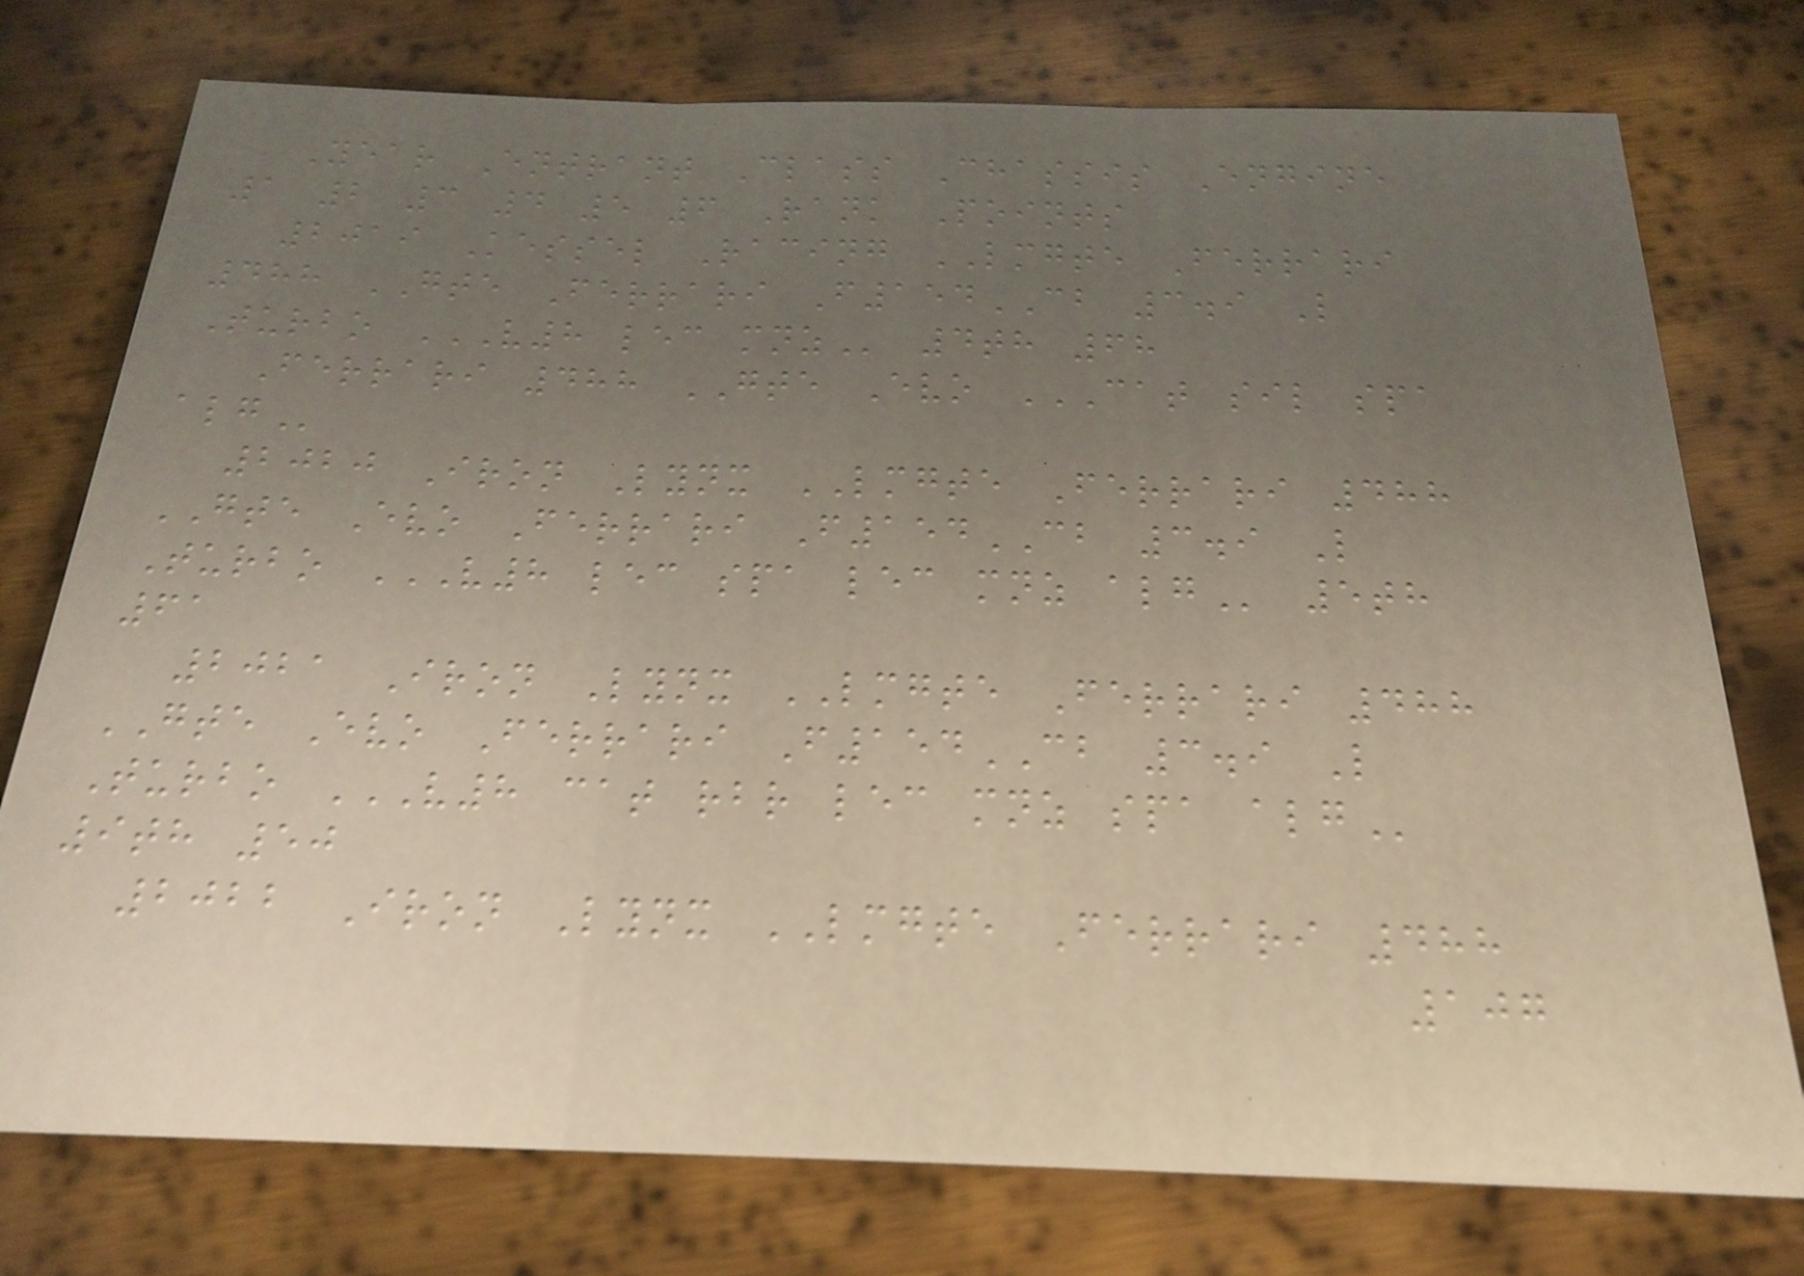Year Entrant Class Chassis Engine
1 2 3 4 5 6 Rank Points
2019 Kessel Racing LMGTE Ferrari
488 GTE Ferrari F154CB 3.9 L
Turbo V8 LEC MNZ 4th 68
Ferrari 488 GTE Evo CAT SIL SPA
ALG
2020 Iron Lynx LMGTE Ferrari 488
GTE Evo Ferrari F154CB 3.9 L
Turbo V8 LEC SPA LEC MNZ ALG 5th
61
2021 Iron Lynx LMGTE Ferrari 488
GTE Evo Ferrari F154CB 3.9 L
Turbo V8 CAT RBR LEC MNZ SPA ALG
9th 50
2022 Iron Lynx LMGTE Ferrari 488
107
